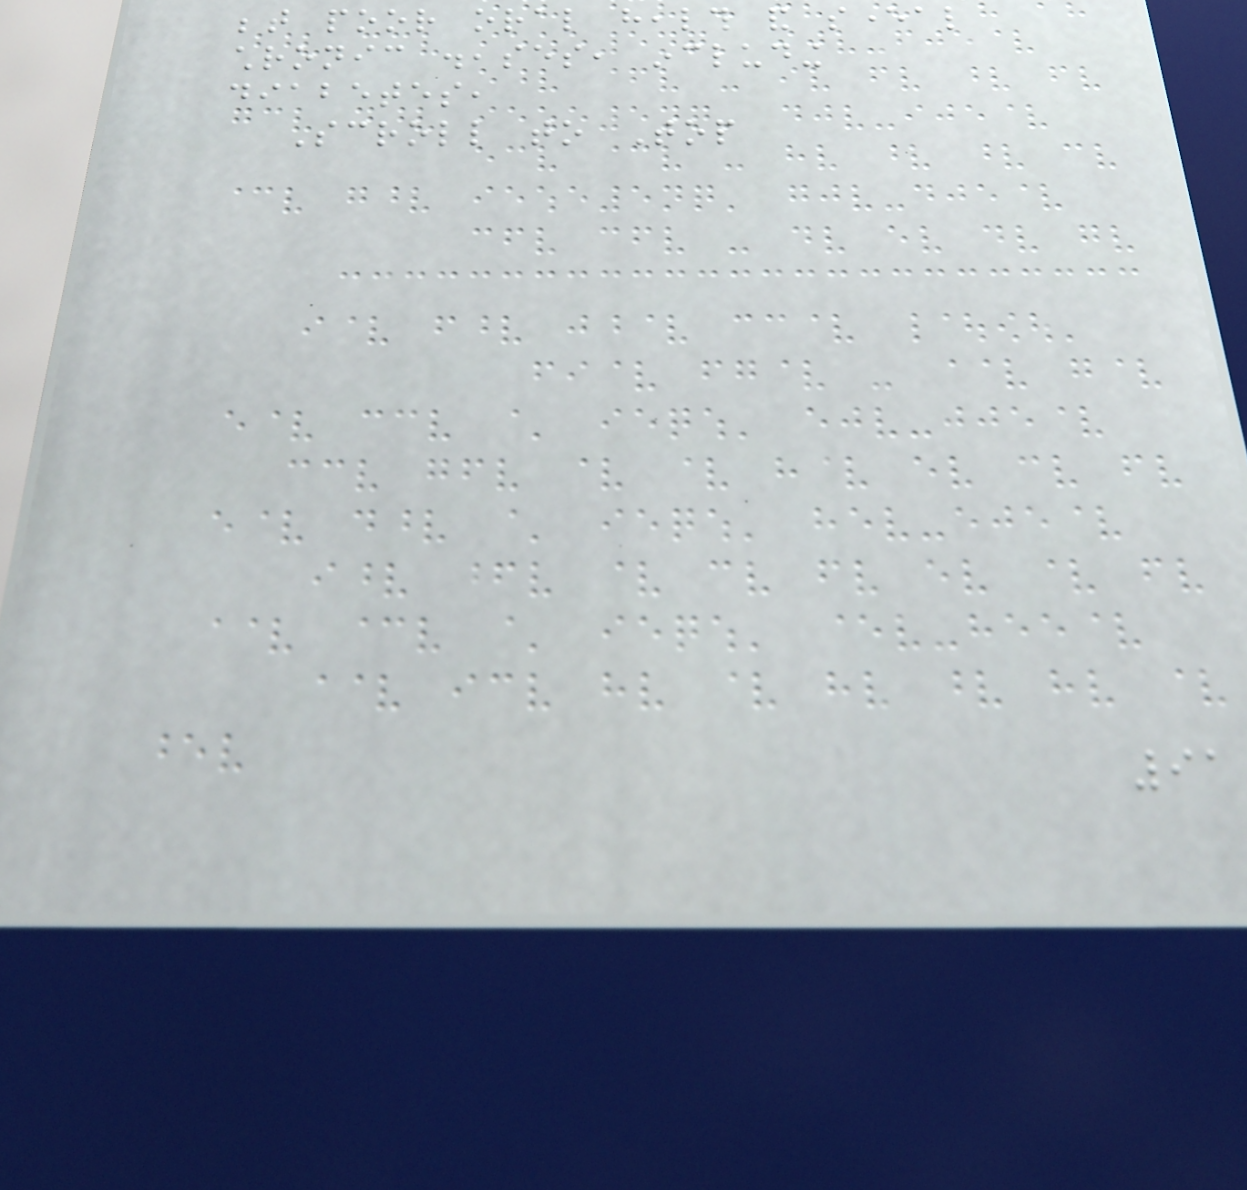between poor oral health and several
chronic diseases, including
diabetes,
Scroll to Top
91
